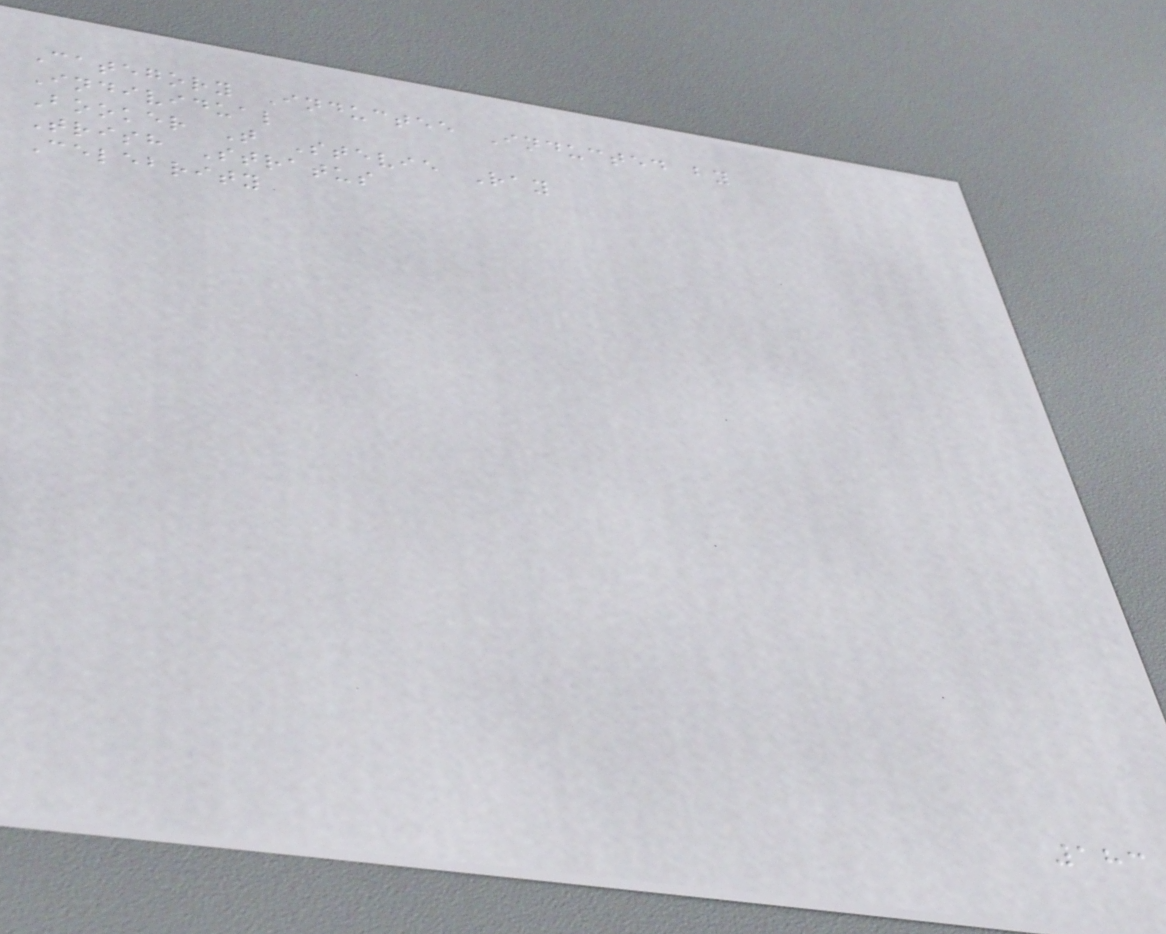Category Inductee Inducted by
Individual
Booker T Stevie Ray
Trish Stratus
Celebrity
183
